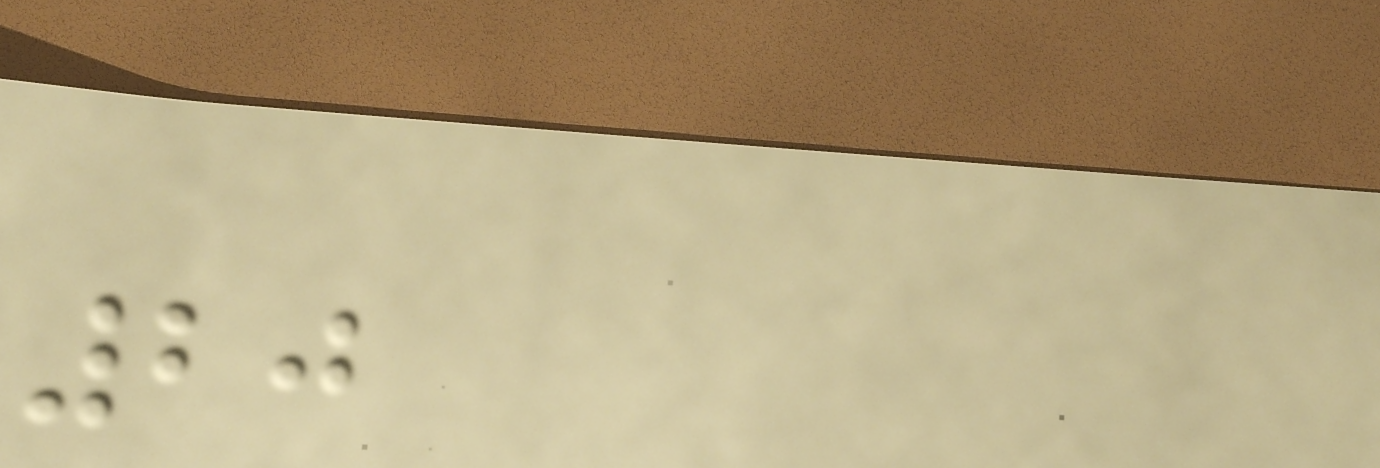20
